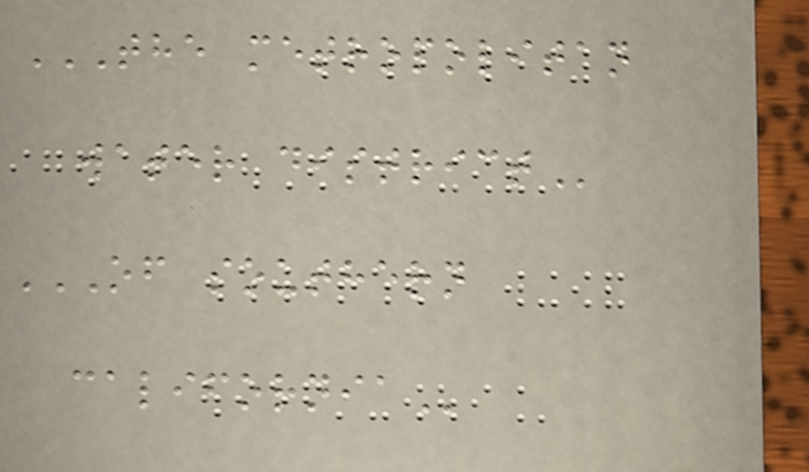THE METROPOLITAN
WATER DISTRICT
OF SOUTHERN
CALIFORNIA
